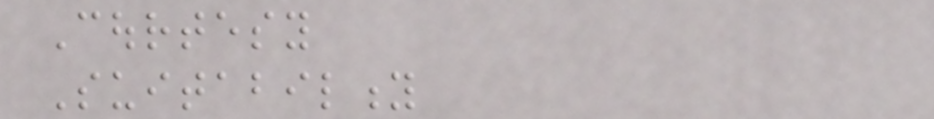Courtesy
Suitability
